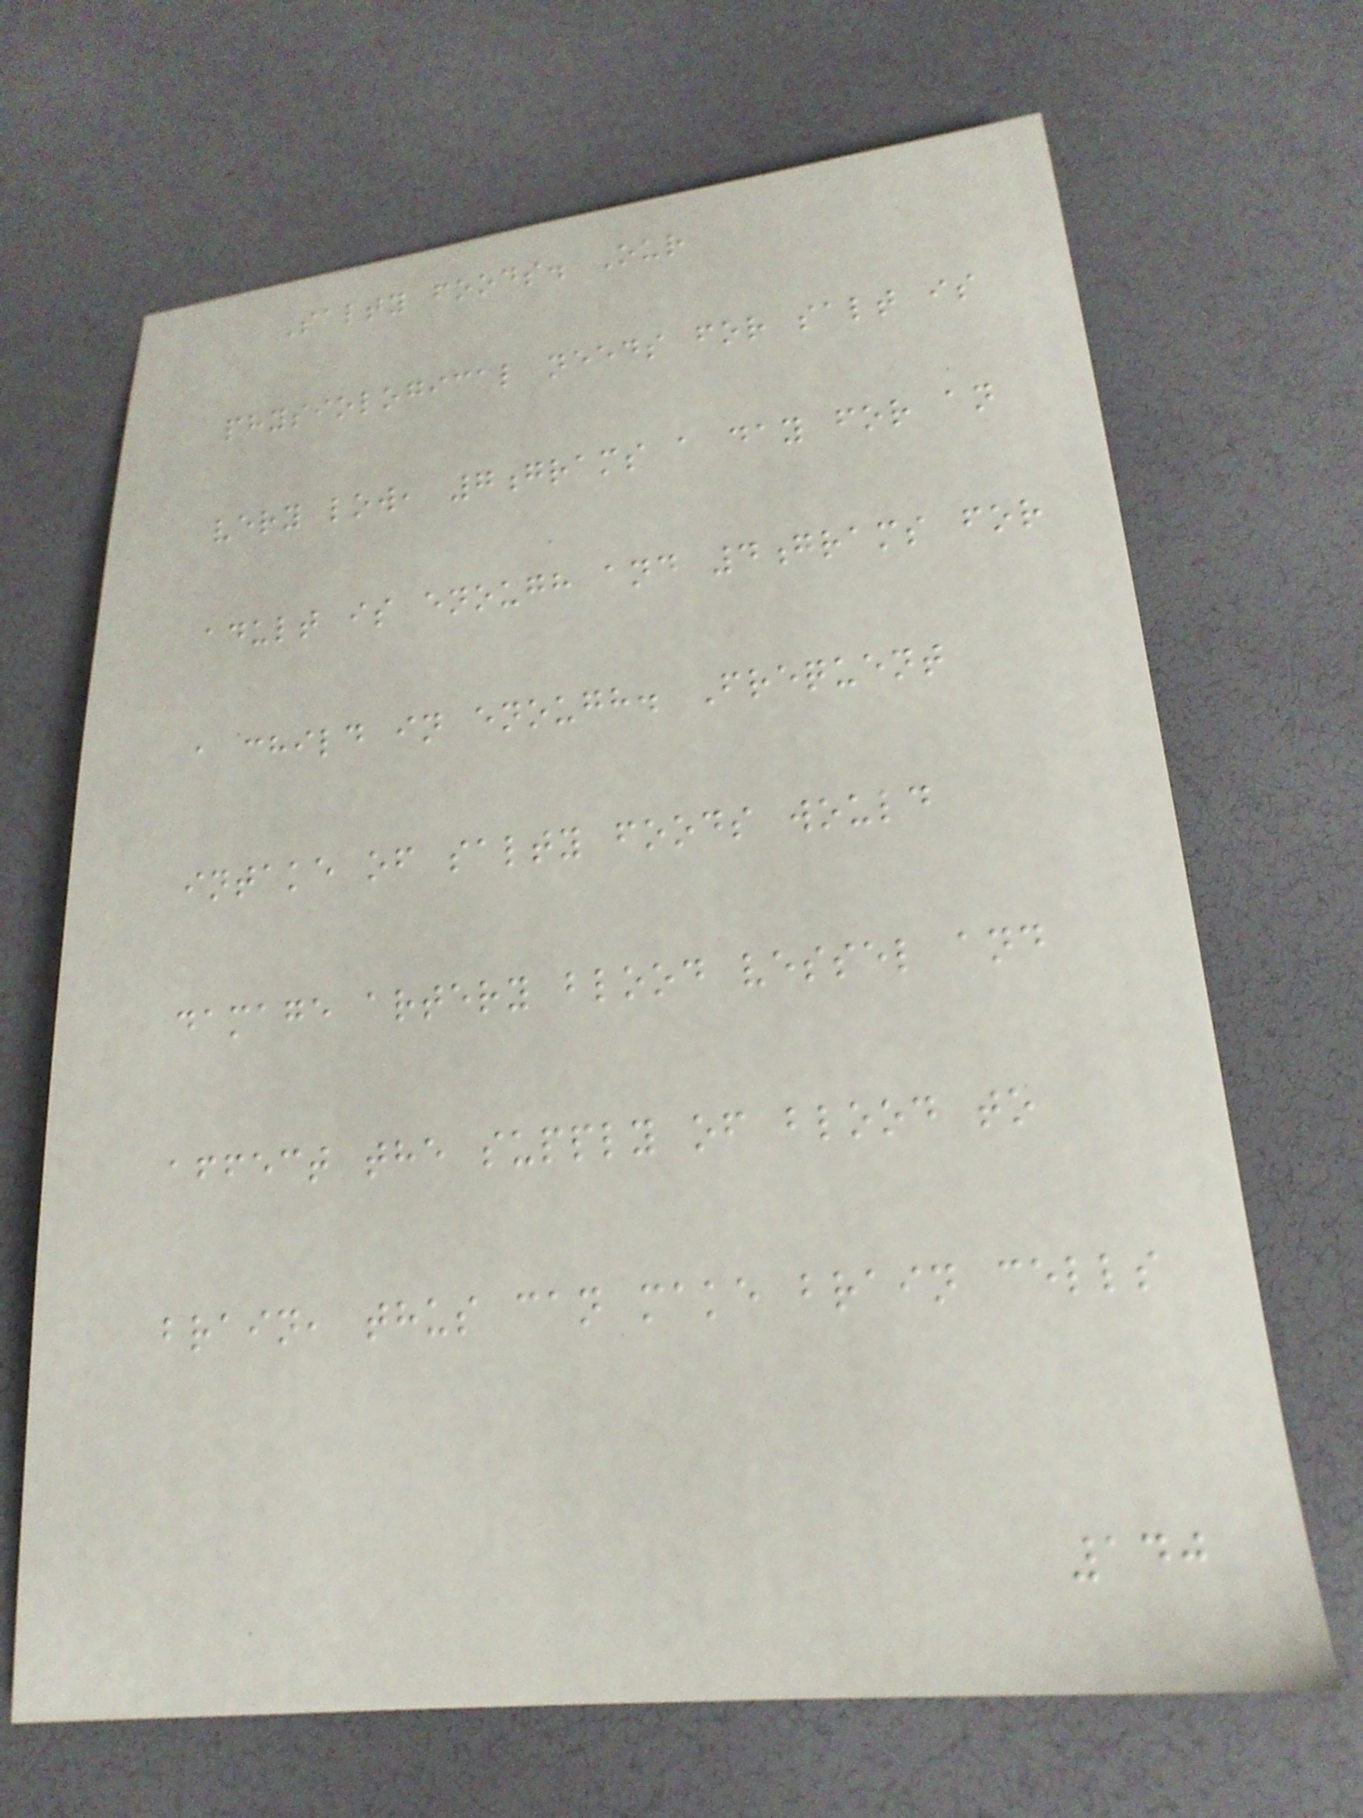Salty foods. Our
physiological needs for salt is
very low, 7grams a day for an
adult is enough and 4grams for
a child in enough. Frequent
intake of salty foods would
damage artery blood vessel and
affect the supply of blood to
brain, thus can make brain cells
140
